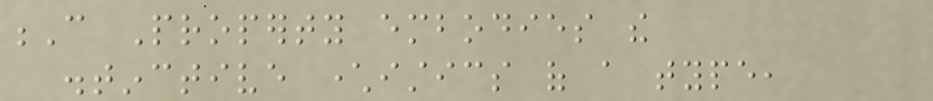C Property embodies the
distinctive characteristics of a type,
